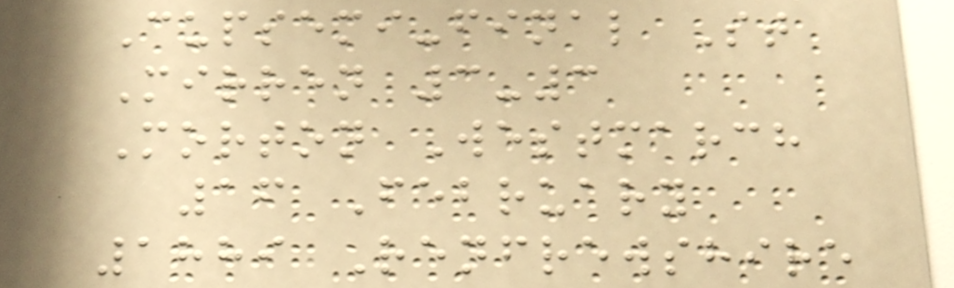Cupsemi-final St
Mirren 3-3
Morton Westmarch
16 February
1889 Renfrewshire
